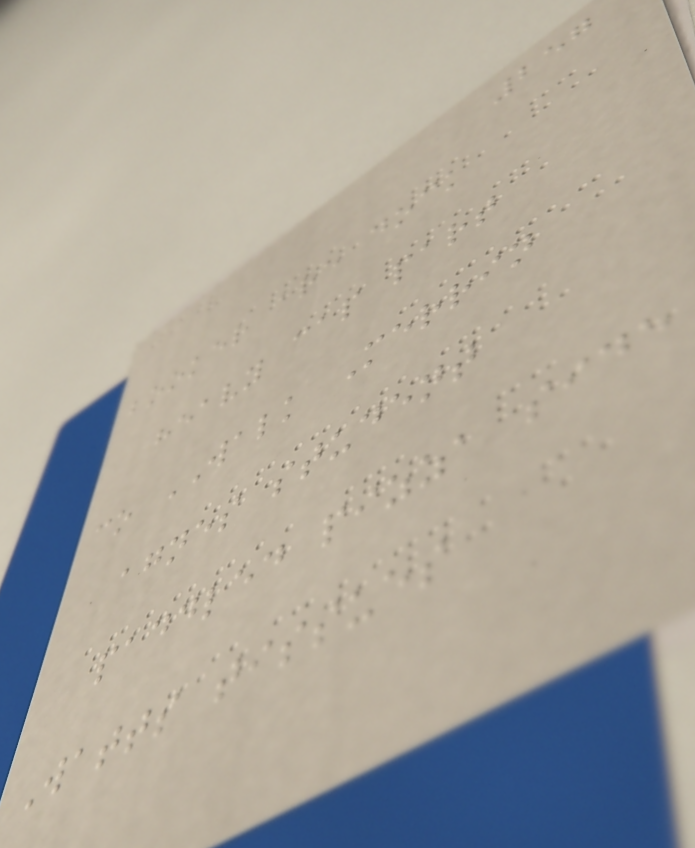257
booker are dock
heavy cap part
co WALK Merrin
agnes student
paddled pizza side
Watts tissues
